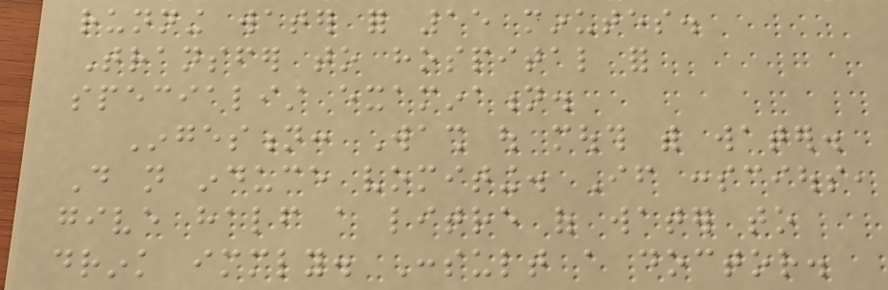running water for 15 minutes.
Transfer to hospital for
specialist examination.
Ingestion: Wash out mouth with water.
Do not induce vomiting. If conscious,
give half a litre of water to
drink immediately. Consult a doctor.
